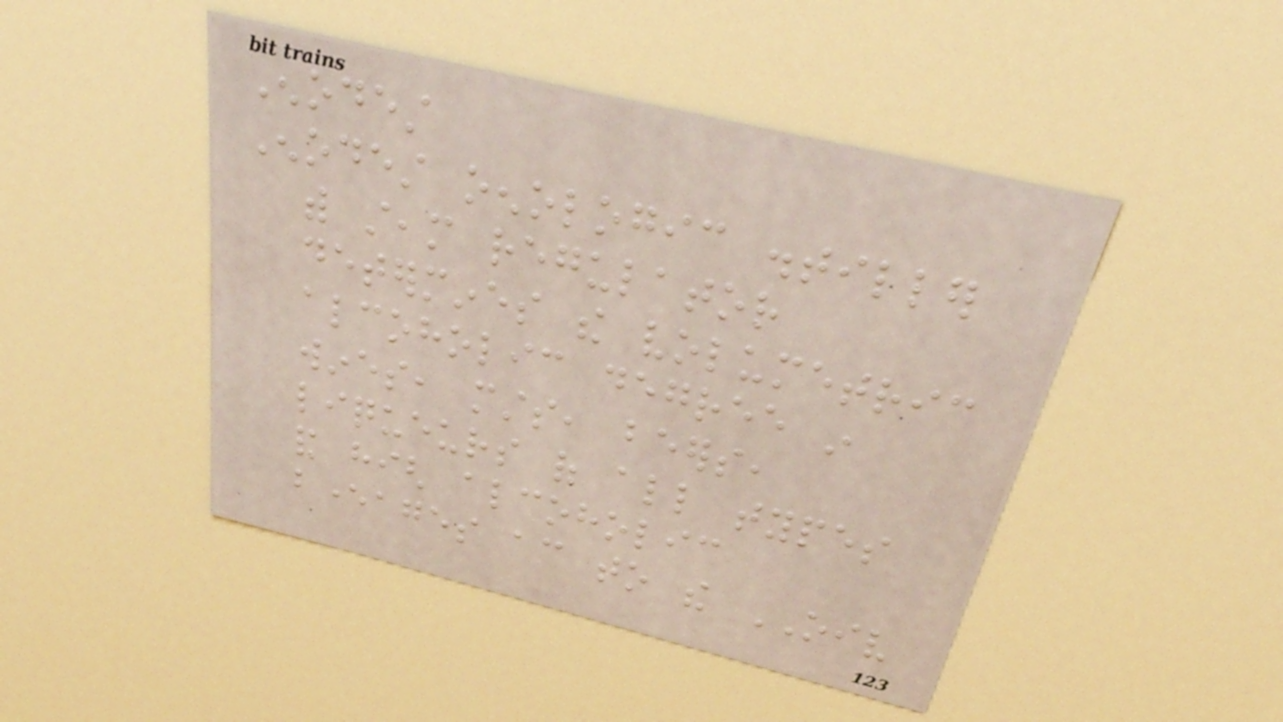Enodest
Enodest oenologic distiller
with steam regulator
determines the volumetric
alcoholic degree in
wines, musts, beers,
liqueurs of all types
and high alcoholic
beverages according to the OIV
